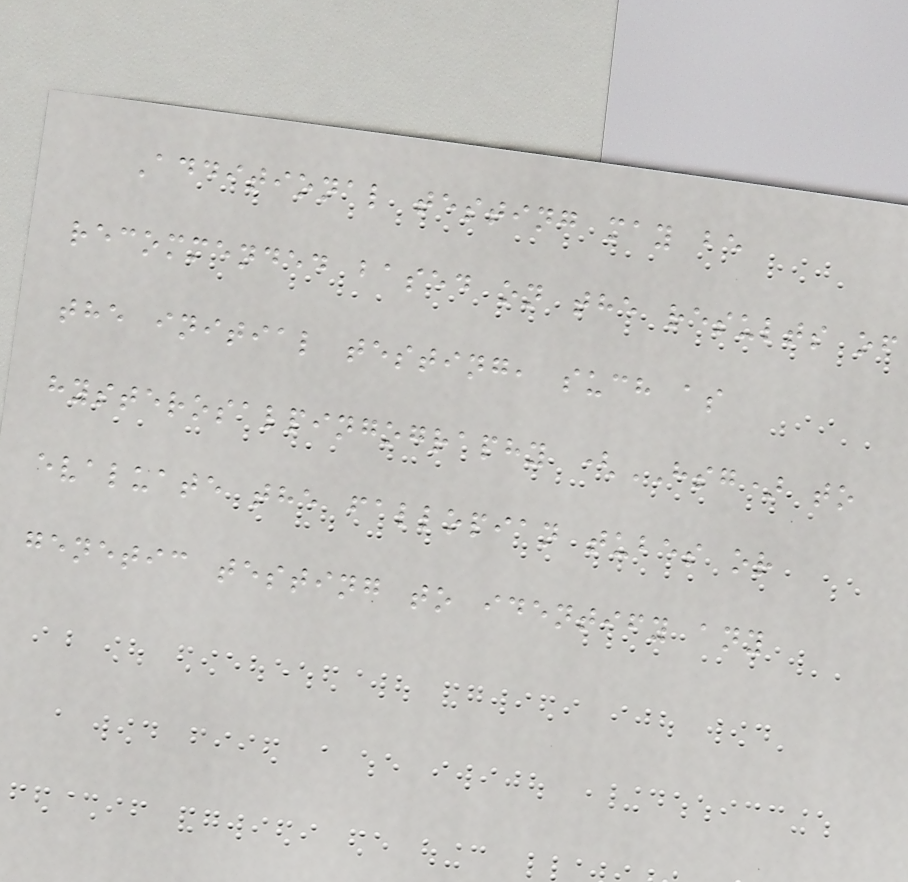Additional testing may be
recommended based on the results of
the initial testing, such as
hysterosalpingography (HSG) to
evaluate the fallopian tubes or
genetic testing to identify any
